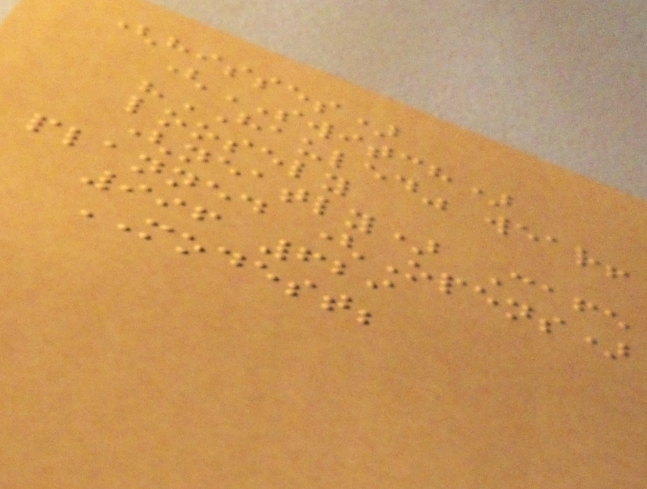(hisses)
(SWITCH)
"HAULED" wear!
loosely
(neatly) Cafe
planned (Opens)
996 629
MODEST;
